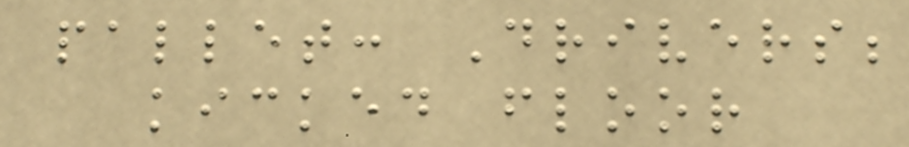pallet: Drivers;
kicked floor
